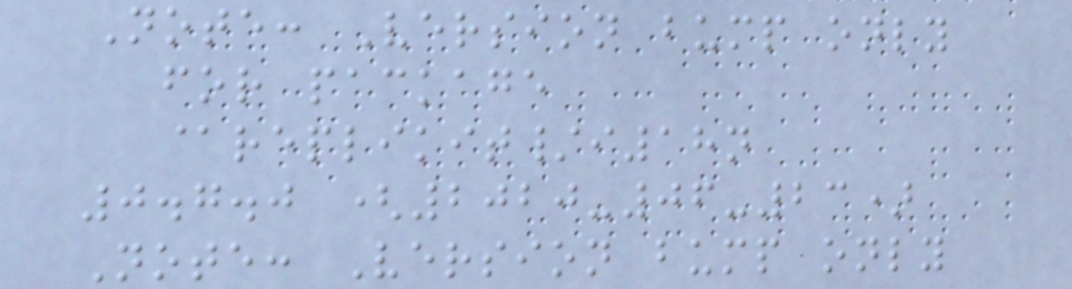Note: Version bump only
for package
@replikit/i18n
0.7.0 (2020-06-23)
Note: Version bump only
